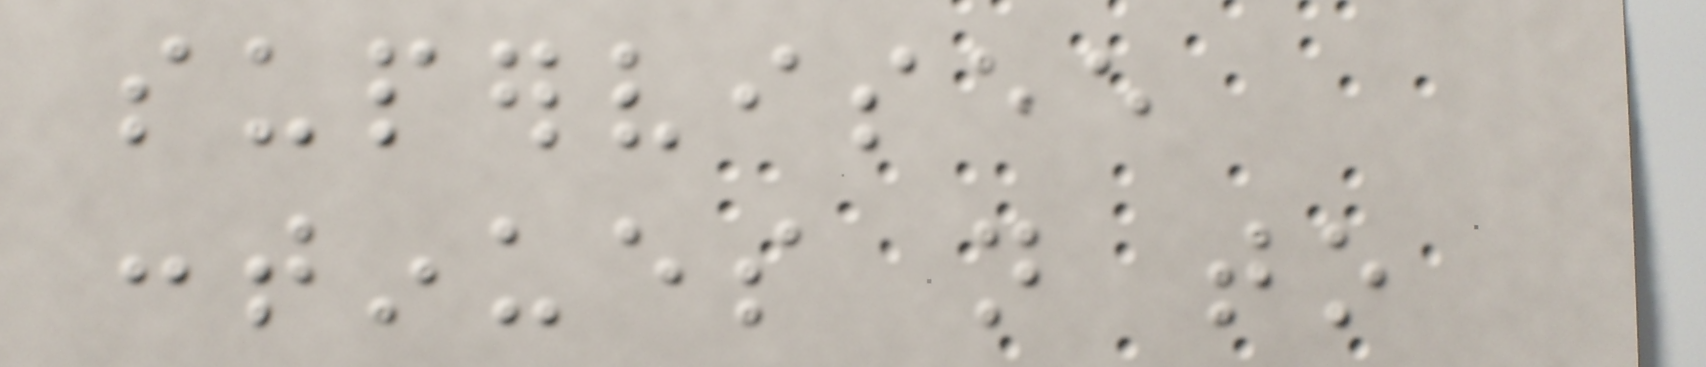supervisee
continues not to
